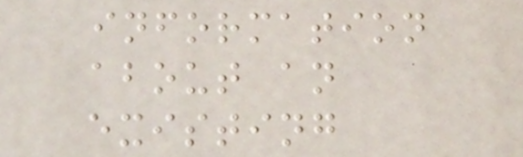information
about an
existing
